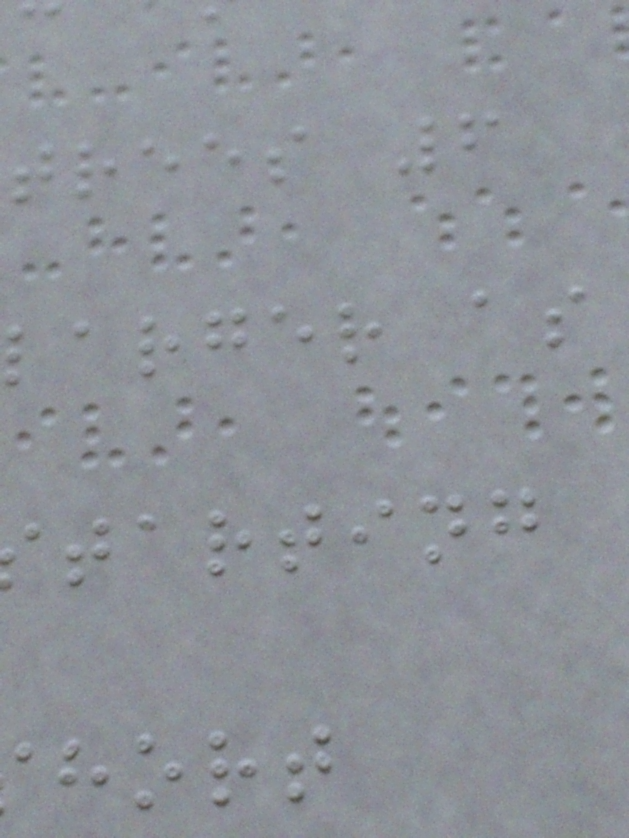trees 6
larger as
tarting
